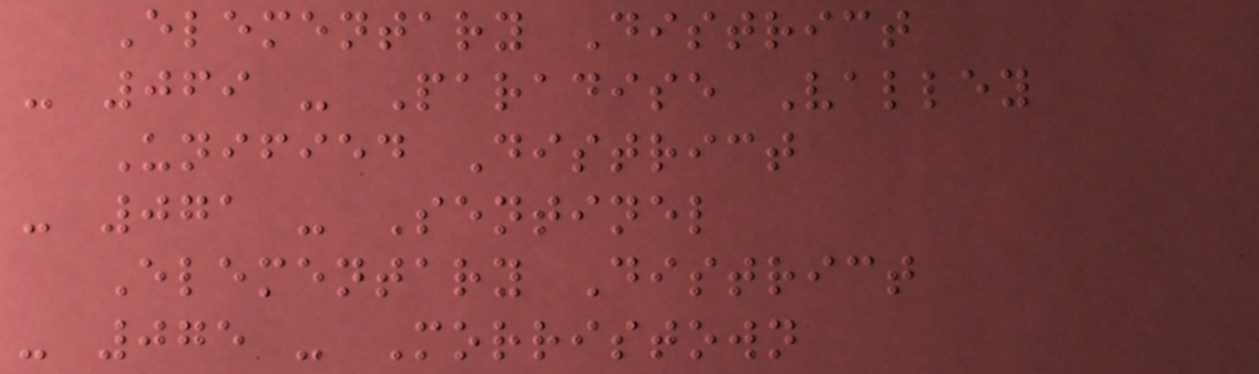Elementary District
- 069 - Paradise Valley
Unified District
- 071 - Sentinel
Elementary District
- 075 - Morristown
